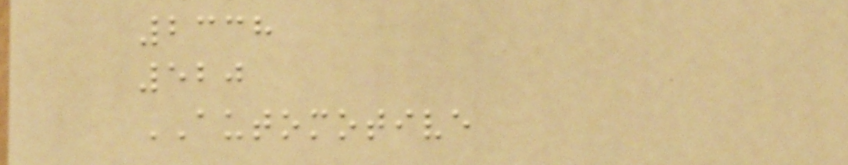2338
520
AUTOMOTIVE
